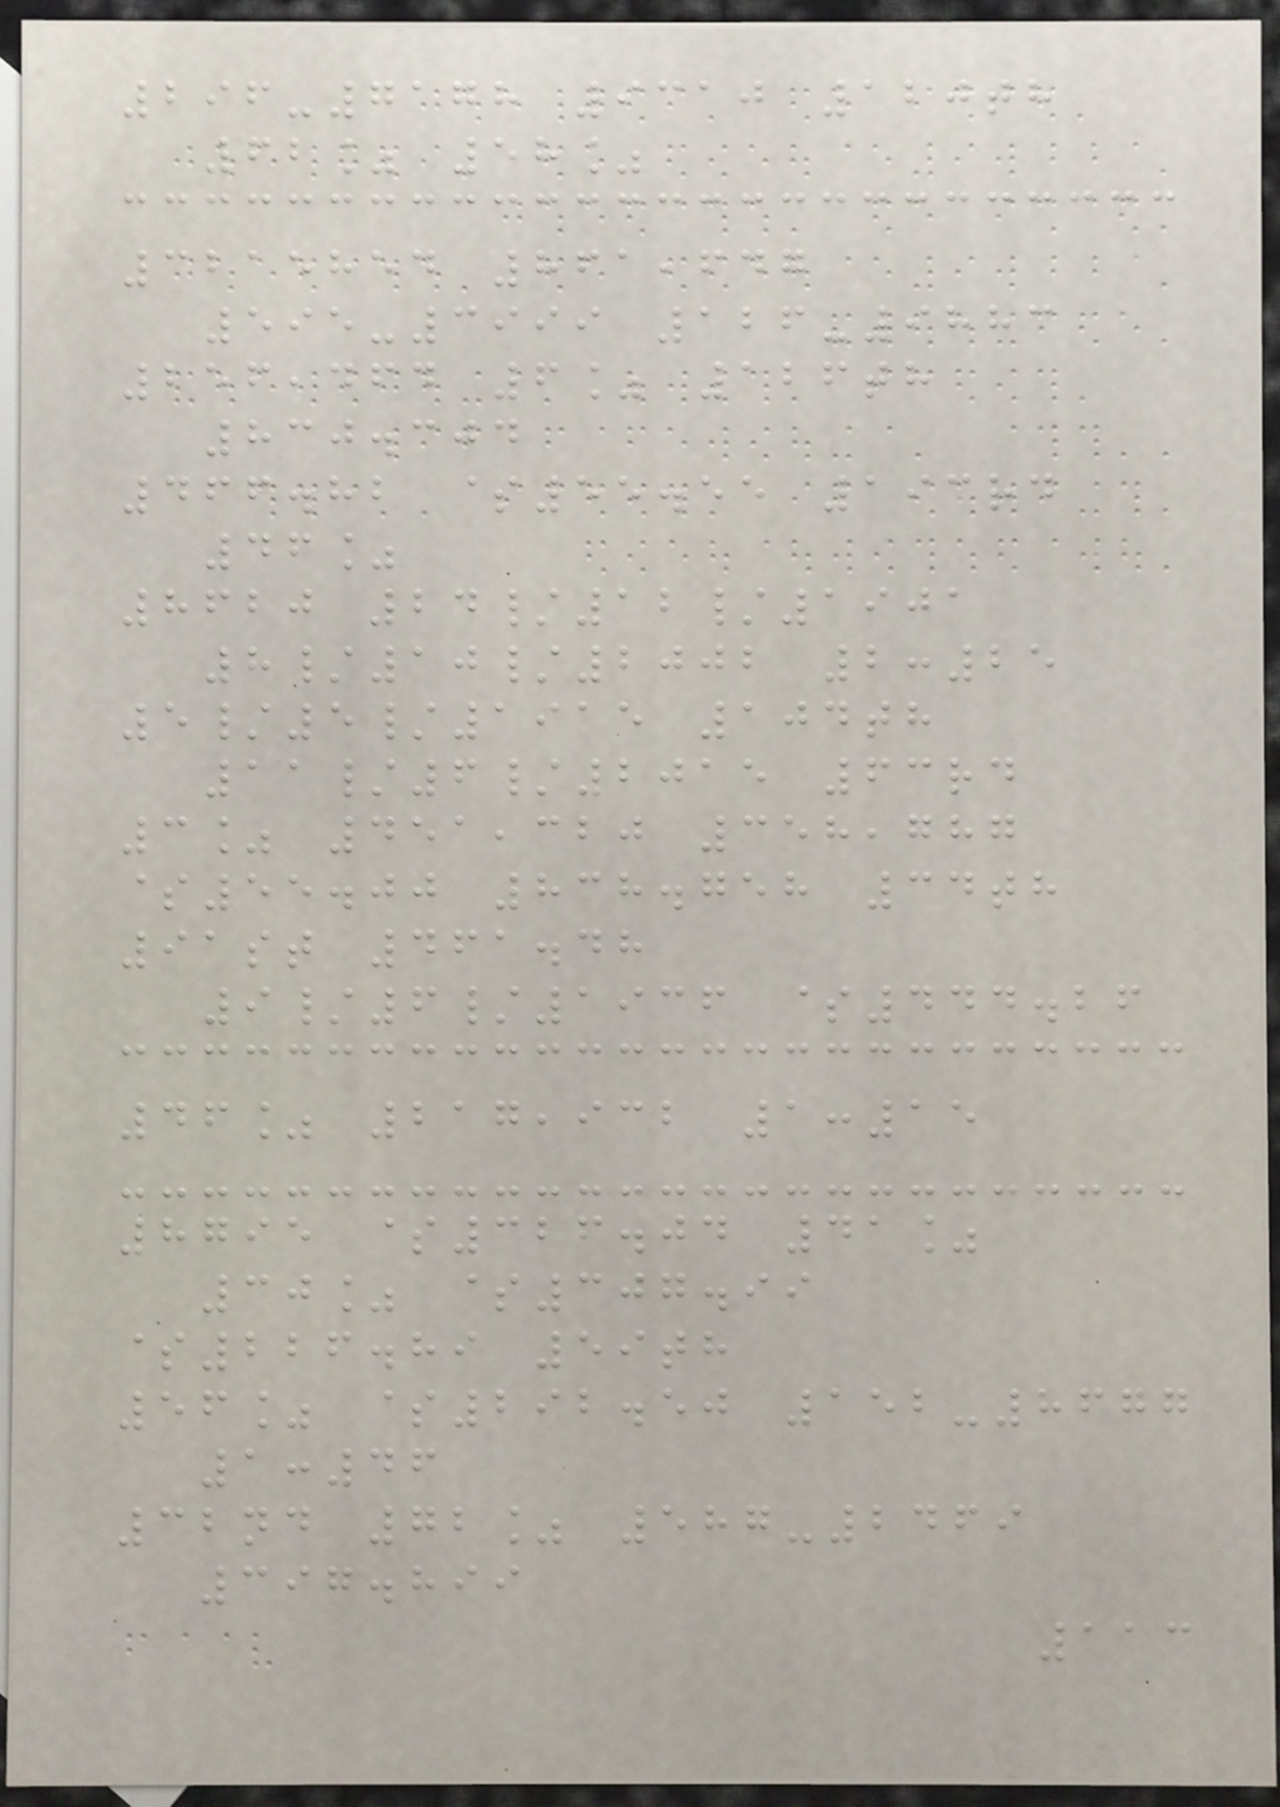296-7178 9310 120th
62% 58%
3215854 861,647
595-3999 126-9883
256,464 6% 126th
830.304
466.82 $55.55 193rd
46%
8620 24/12/1901
8/10/2002 2:25
5/5/1915 104th
11/6/2015 63rd
3% 451,320 358,787
$55.00 838.758 34th
91st 461.48
9/6/1936 $444.26
46% 217,932 1:15
8795 $326.04 41%
30% $307.99
$226.89 59th
56% $292.50 152-8677
1:46
32nd 72% 587-2469
397.899
113
